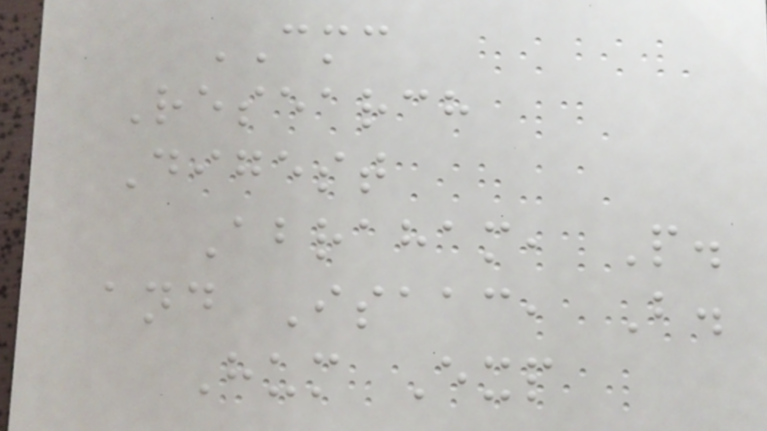CMC
Research
Digest
Abraham, P.
and Isaac, B.
Hum Exp
